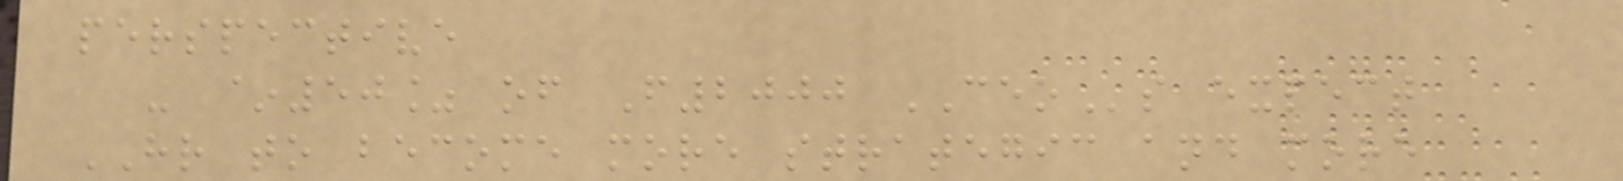perspective
- ~50% of F2000 CEOs expect
HR to become more strategic and more
